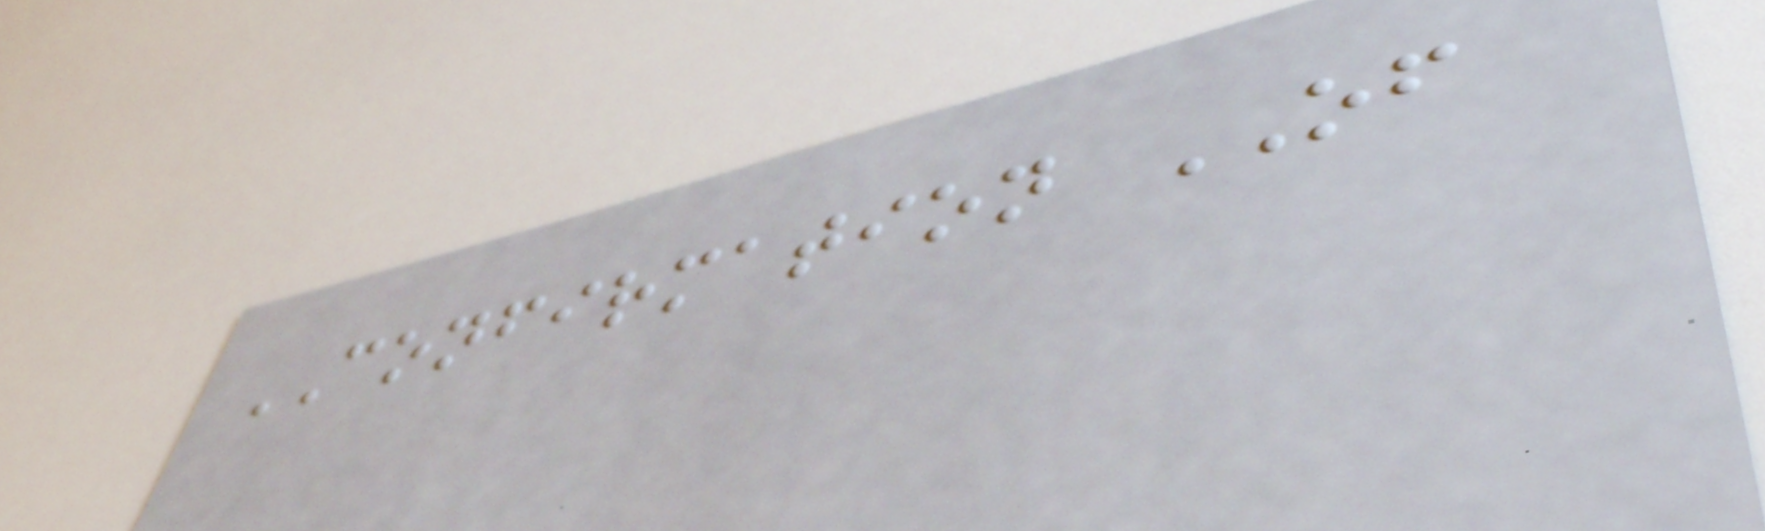CONFIRMATION OF
